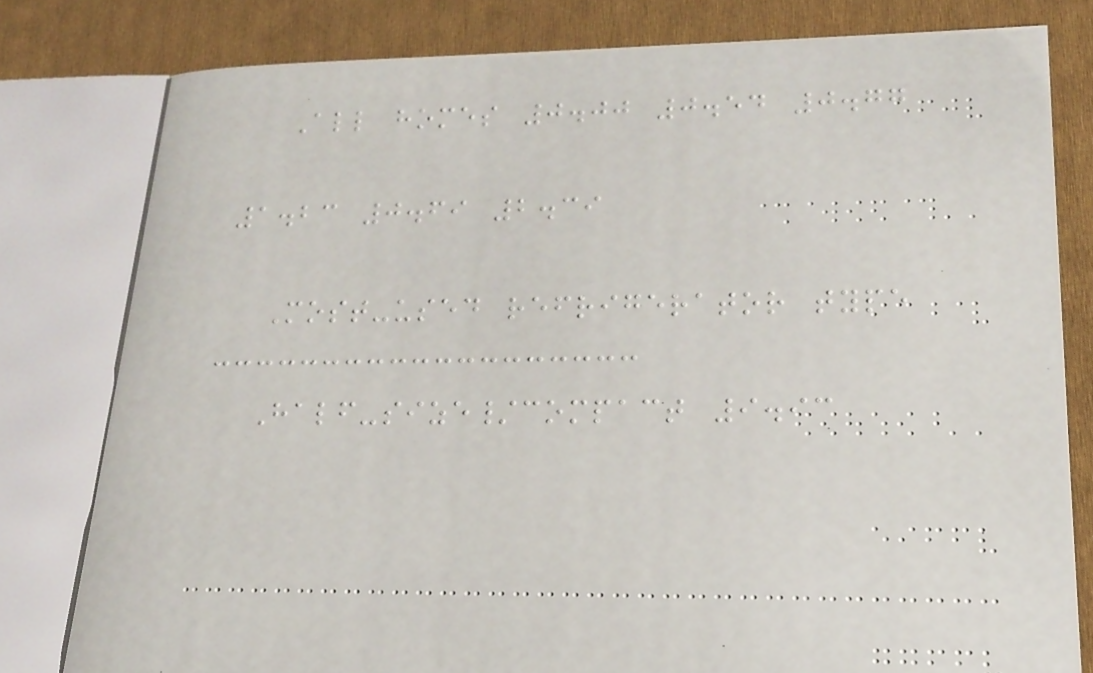All homes 0.00 0.54 0.77
1.23 0.69 2.39
Most-used refrigerator type
Half-size/compact 9.93
